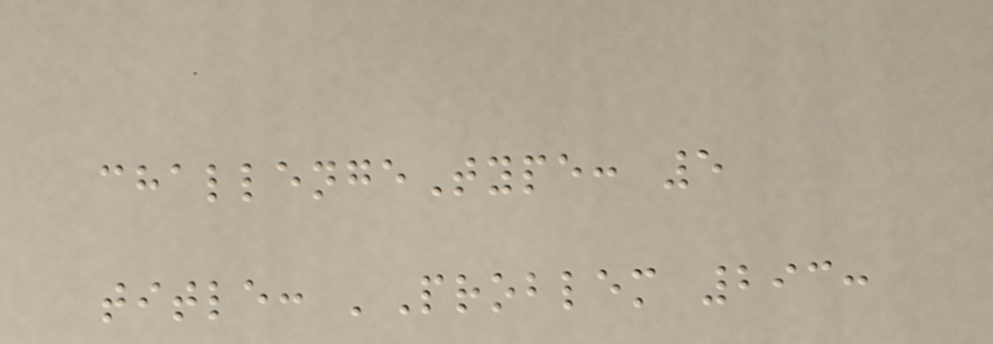challengeType: 5
title: 'Problem 293:
